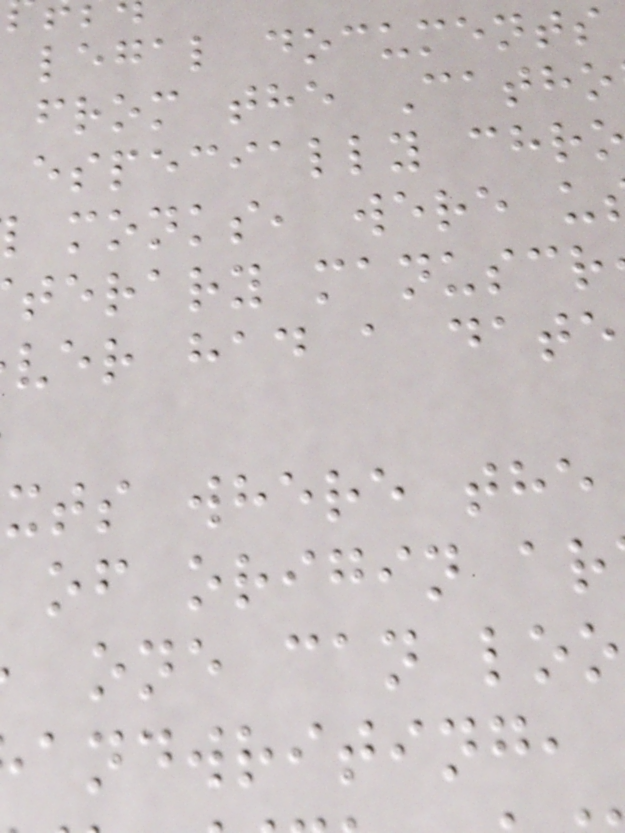legal documents
from the Catho
especially chr
monks, were u
terary manuscr
ver had a date
xts where the
of origin ar
one can loo
andwriting,
